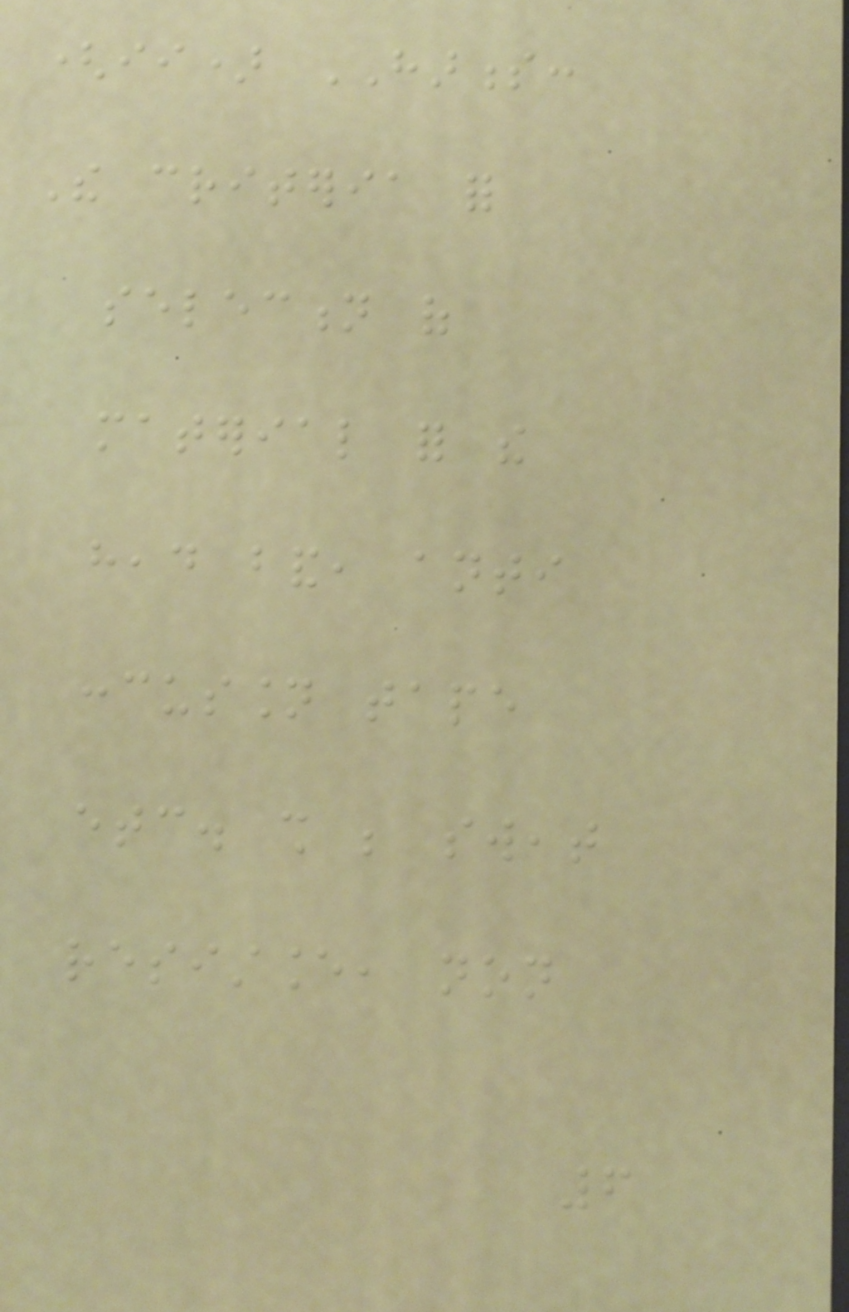(ii) HARNESS:
The criteria for
selection of
material for the
head band, anti
concussion tape
etc. shall be sweat
resistance, non
6
